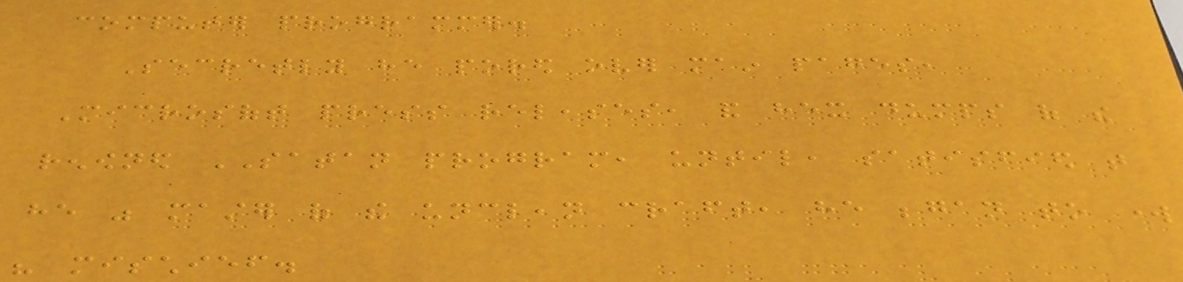computer programmer.
Secretly he pored over main pages,
Microsoft press releases, and hex dumps of the
renowned SATAN program, until, satisfied that
he was master of the unclean craft, he began to work
his mischief.
